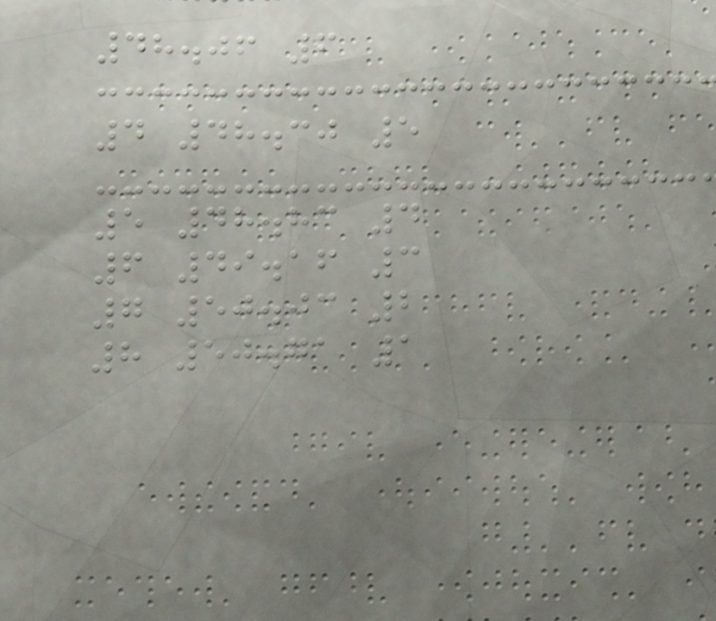48.06 6
4 48.30 5
5 48.83 4
6 49.16 3
7 50.03 2
8 50.71 1
